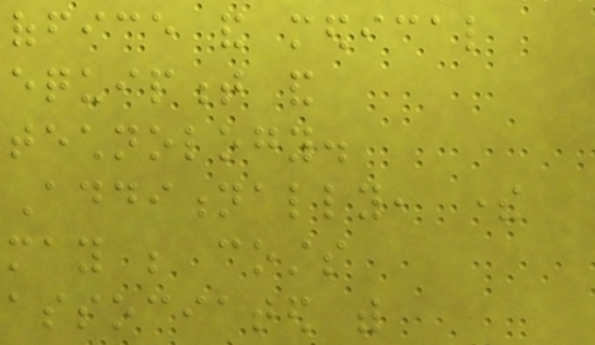office and medical
equipment and
technology.
Additionally, there
may be costs
associated with
